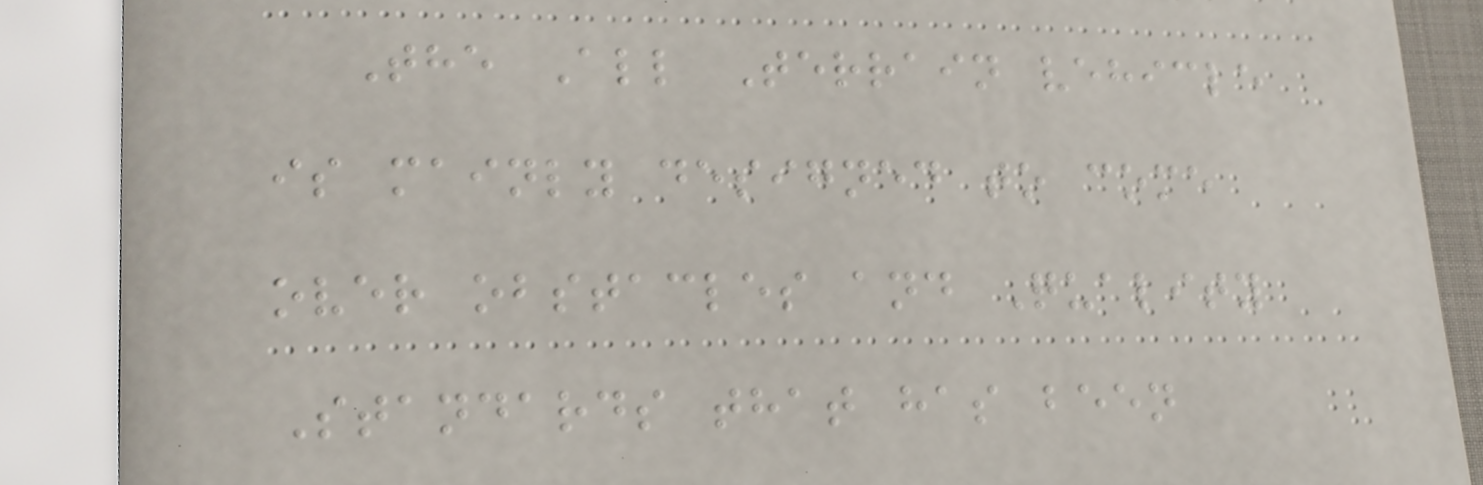The All Terrain vehicle
is mainly designed to come
over obstacles and Quality
Standards that has been
